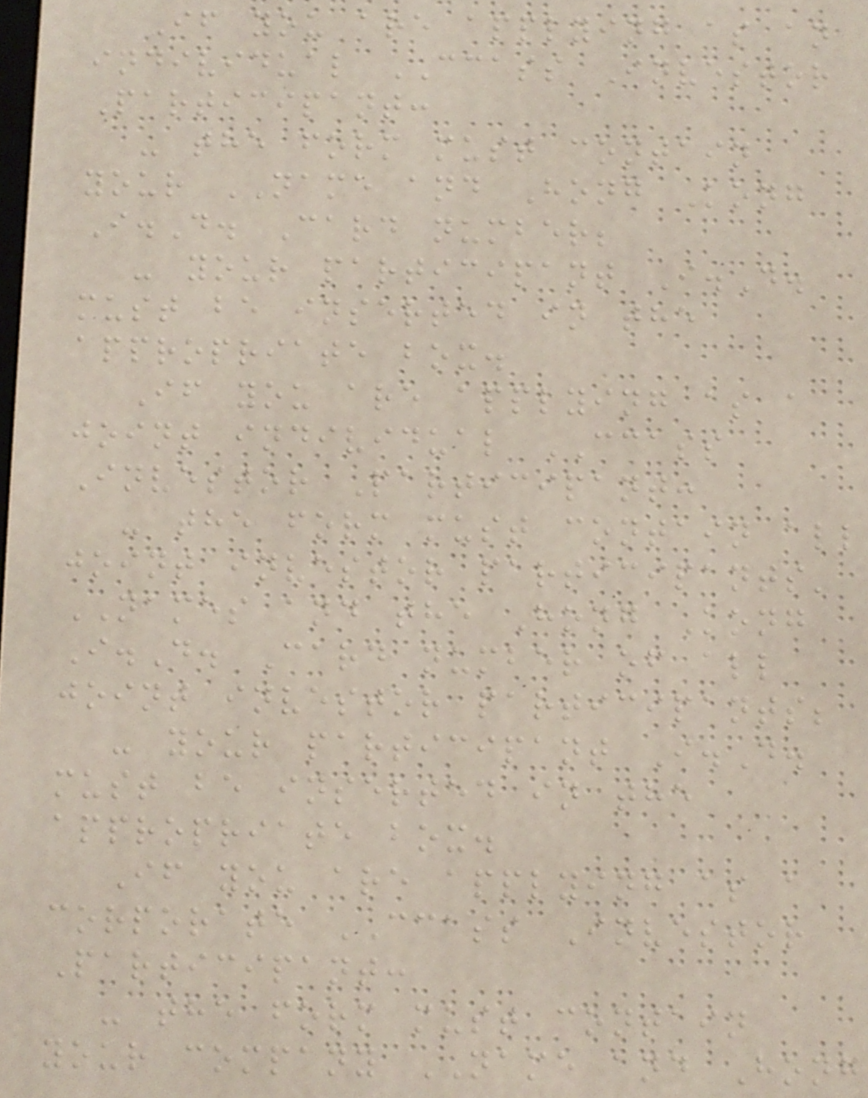If you are applying as an
individual CCASS Investor
Participant:
- the form must contain
your NAME and Hong Kong
I.D. Card number;
- your participant I.D.
must be inserted in the
appropriate box.
If you are applying as a
joint individual CCASS
Investor Participant:
- the form must contain all
joint investor participants'
NAMES and the Hong Kong
I.D. Card number of all
joint investor participants;
- your participant I.D.
must be inserted in the
appropriate box.
If you are applying as a
corporate CCASS Investor
Participant:
- the form must contain
your company NAME and Hong
